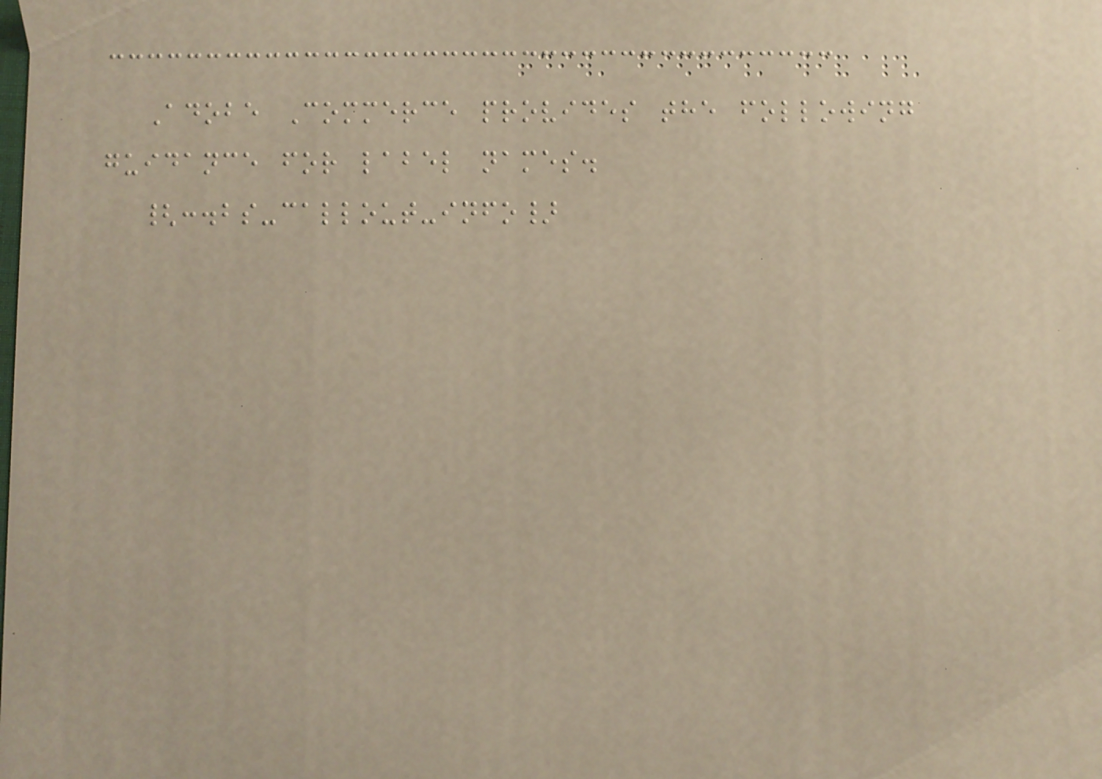Adobe Commerce provides the following
guidance for label names.
{:.bs-callout-info}
